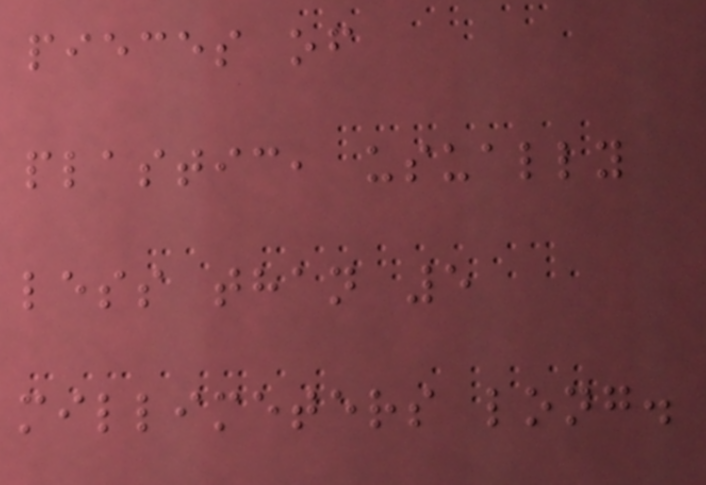pieces of
plastic, usually
less than 5
millimeters long.
